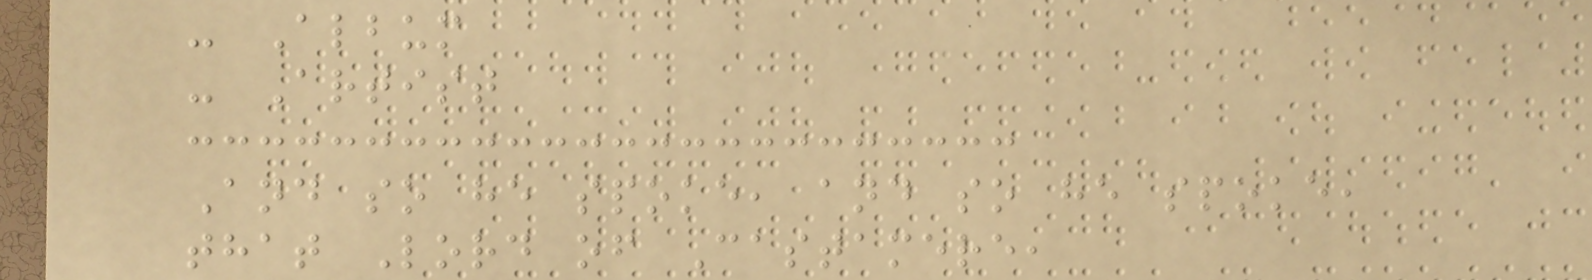- Album
- Artist
And so he spoke, and so he spoke,
that Lord of Castamere,
